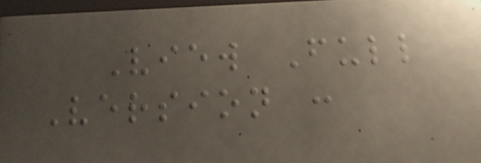View Full
Version :
